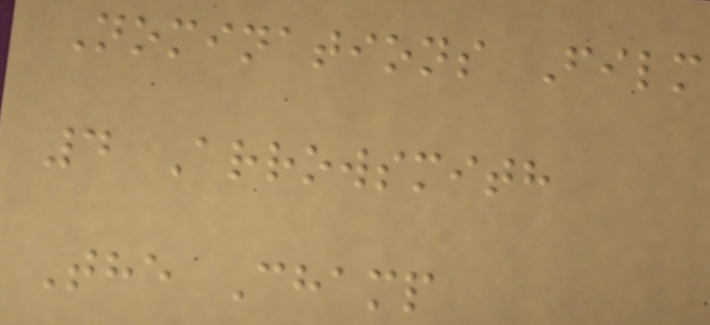Nominations Film
4 Arrowsmith
The Champ
